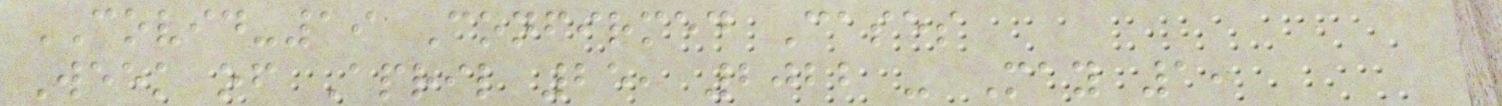COVID-19 Confirmed Cases
Week of April 25, 2022 - May 1,
